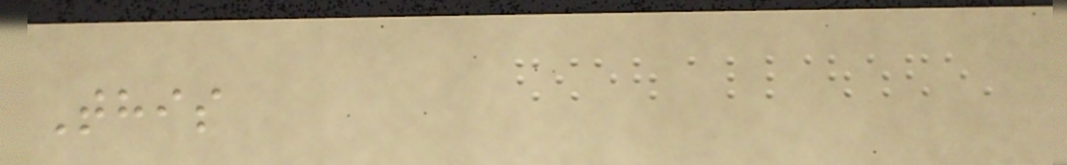This
